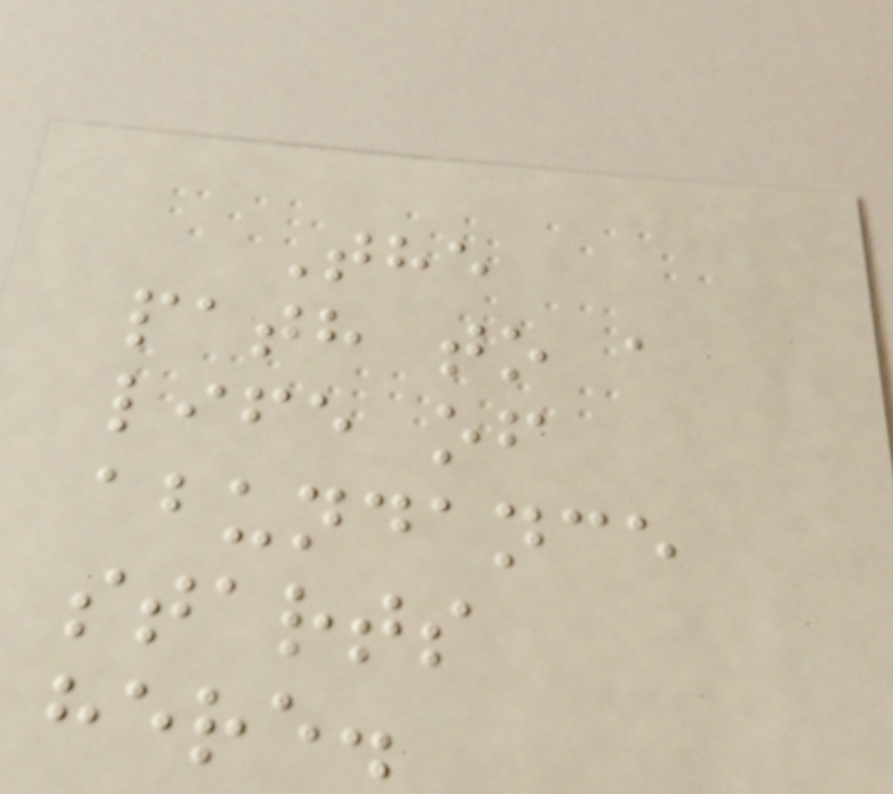The
path to a
life of
abundance
starts
here.
